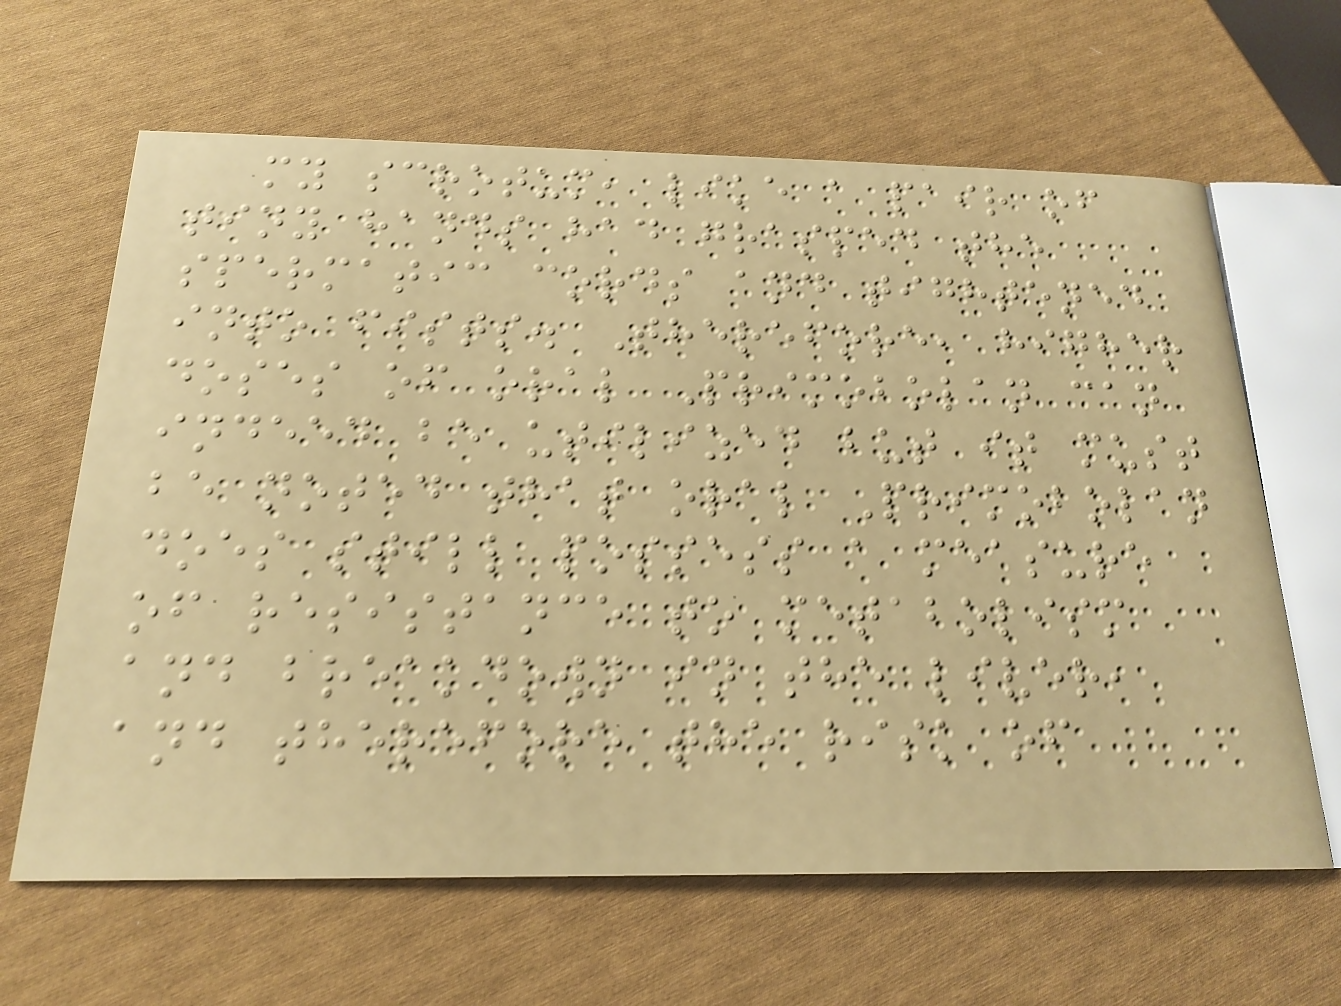my scrotum, like a pair of
tiny hands had grasped the
spermatic cords and tightened
into fists. Therefore, higher
doses of oral Primobolan can
indeed be utilized but it must
be noted that oral Primobolan
does still possess a measure
of resistance to metabolism
and breakdown in the liver,
and therefore the risk of
